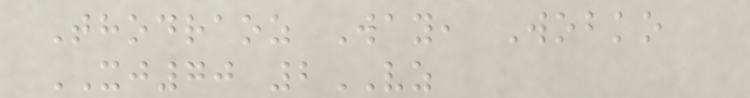Thodraoz Way, Wobko
XJ70 2VZ
